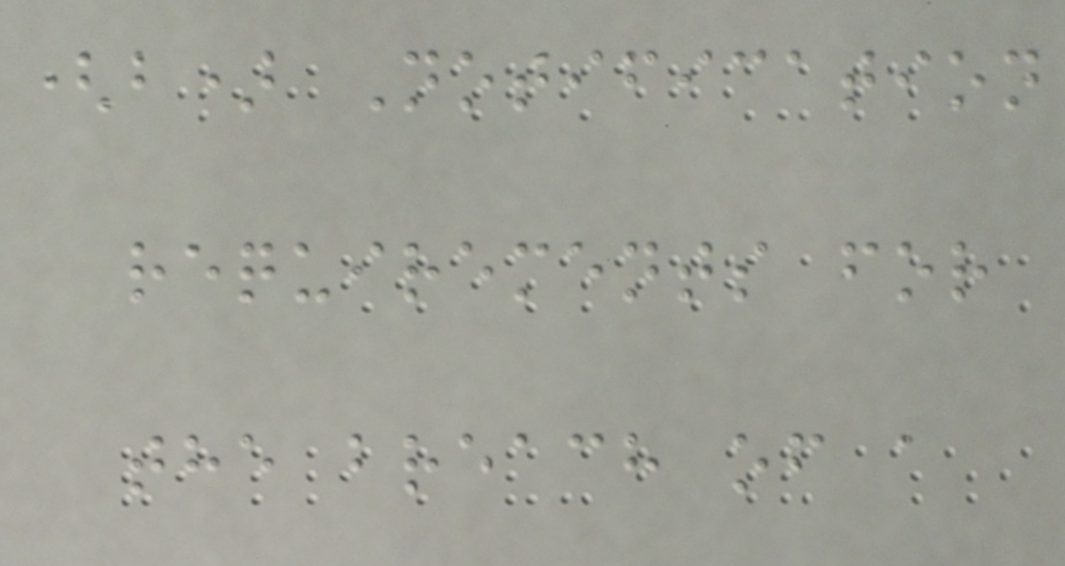(b) Notification
requirements for
the breach of a
